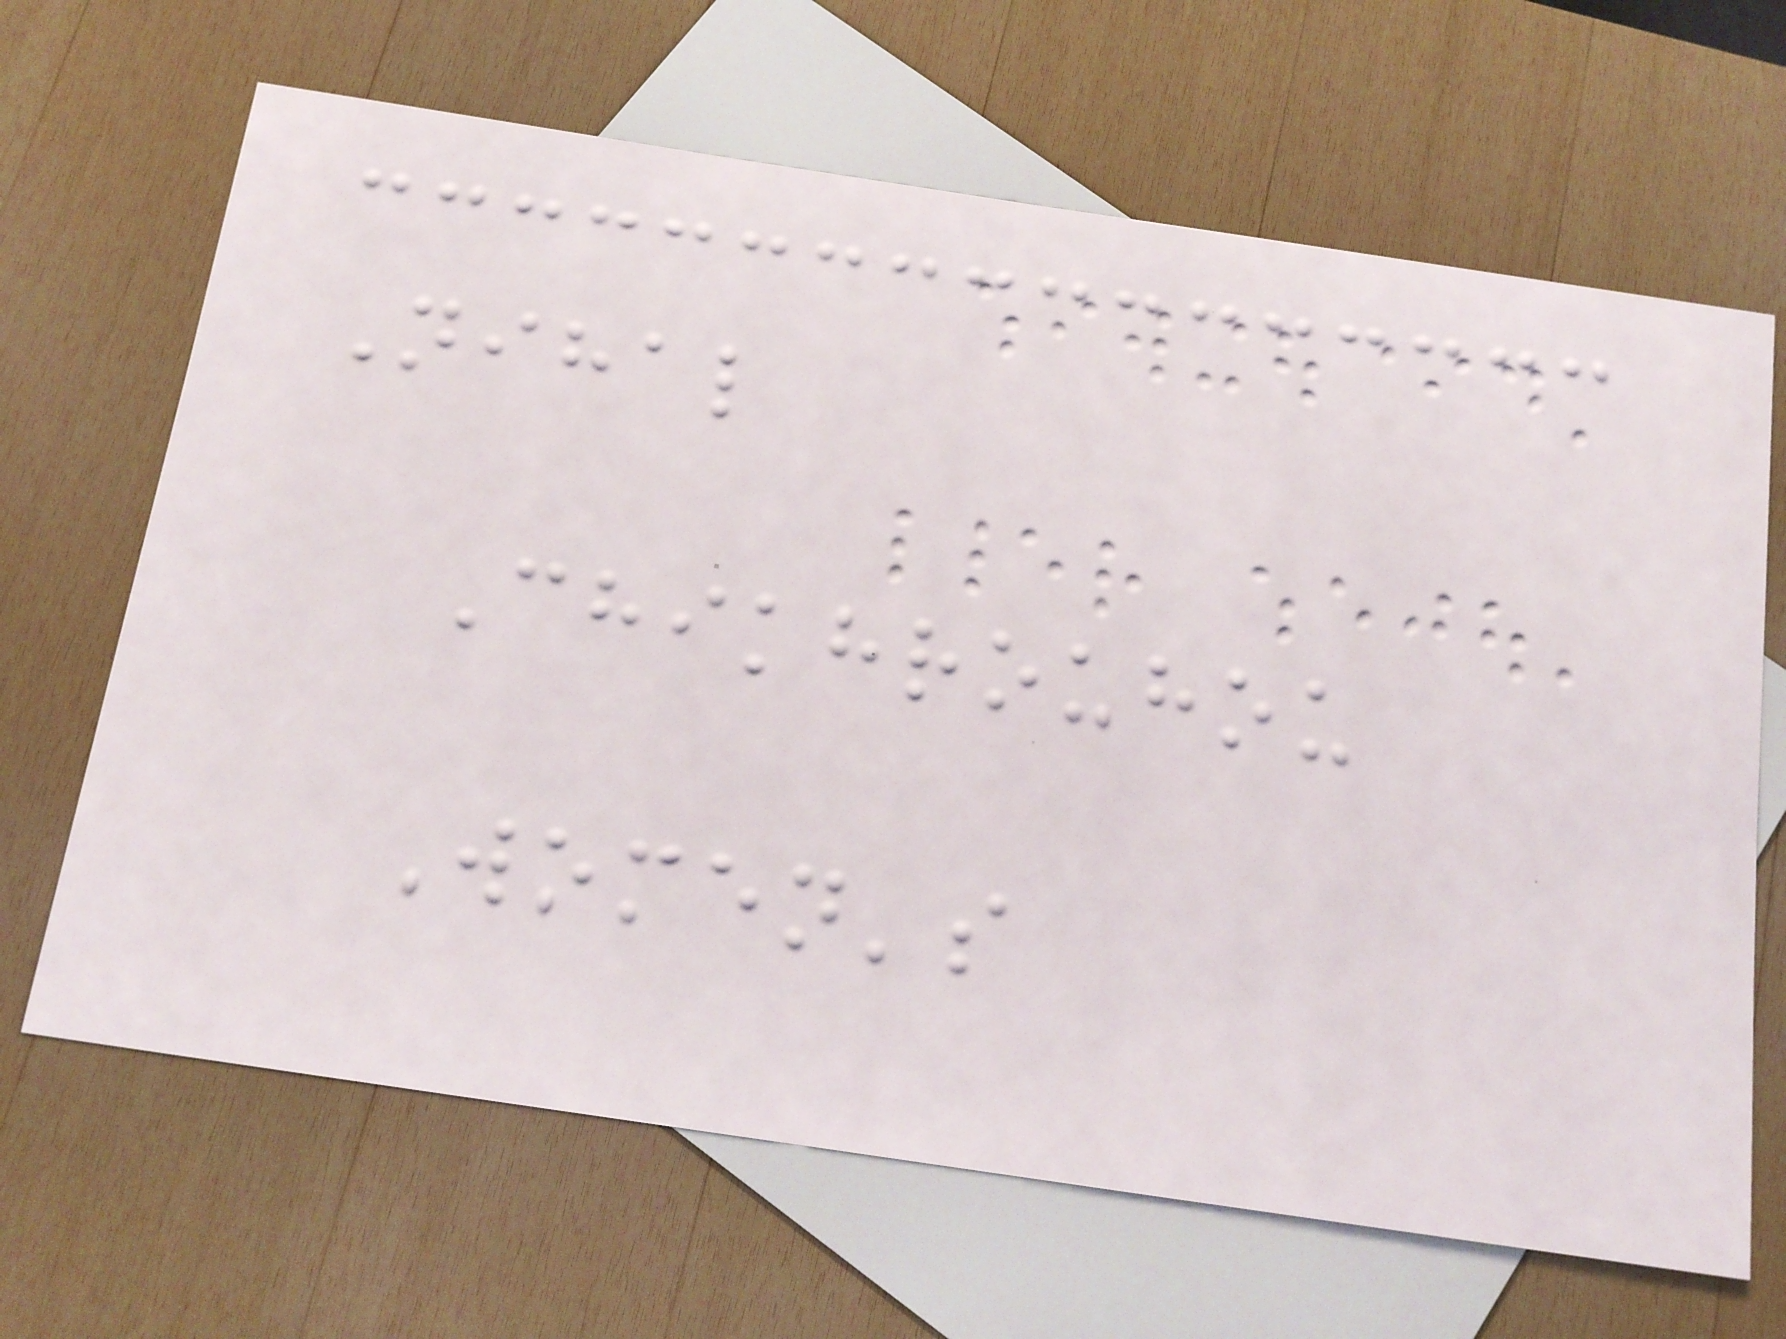Nihal
Chikhrouhou
Women's
